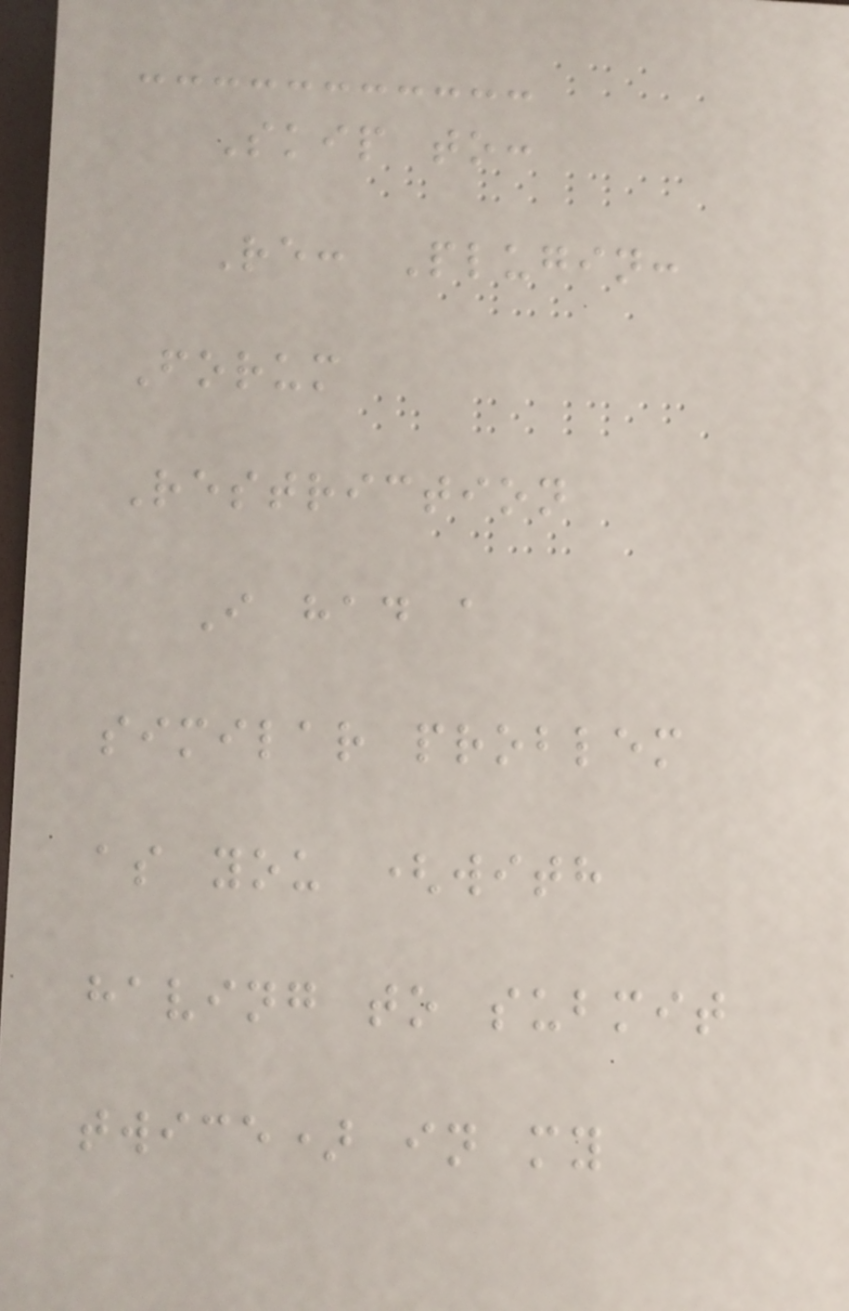Skip to:
Re: Plugin:
Forum
Restriction
I had a
similar problem
as you (with
having to submit
twice) in my
